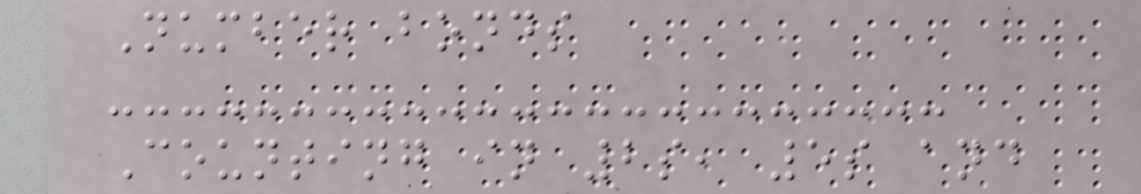Number bonds
Counting in 2s, 5s and
